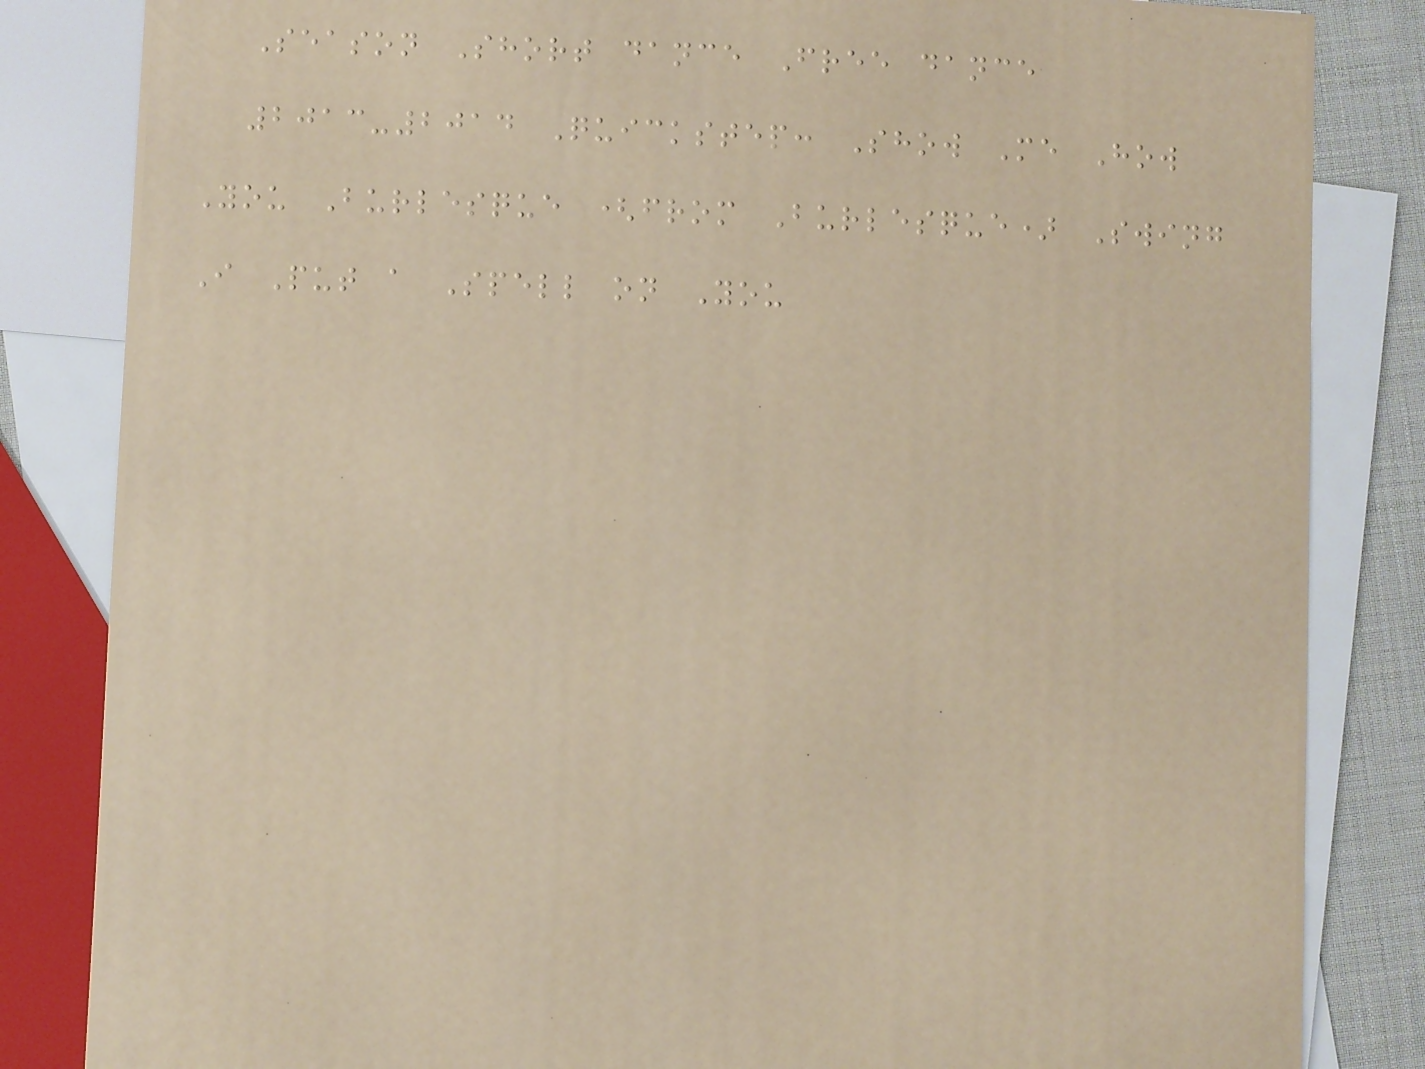Season Short dance Free dance
2013-2014 Quickstep: Show Me How
You Burlesque (from Burlesque) Swing
I Put a Spell on You
